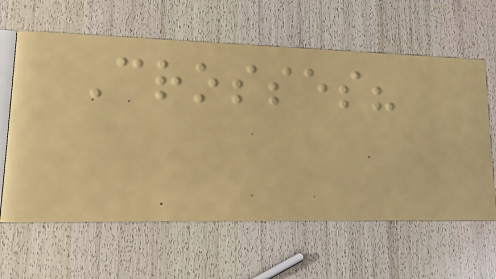Crosses?
